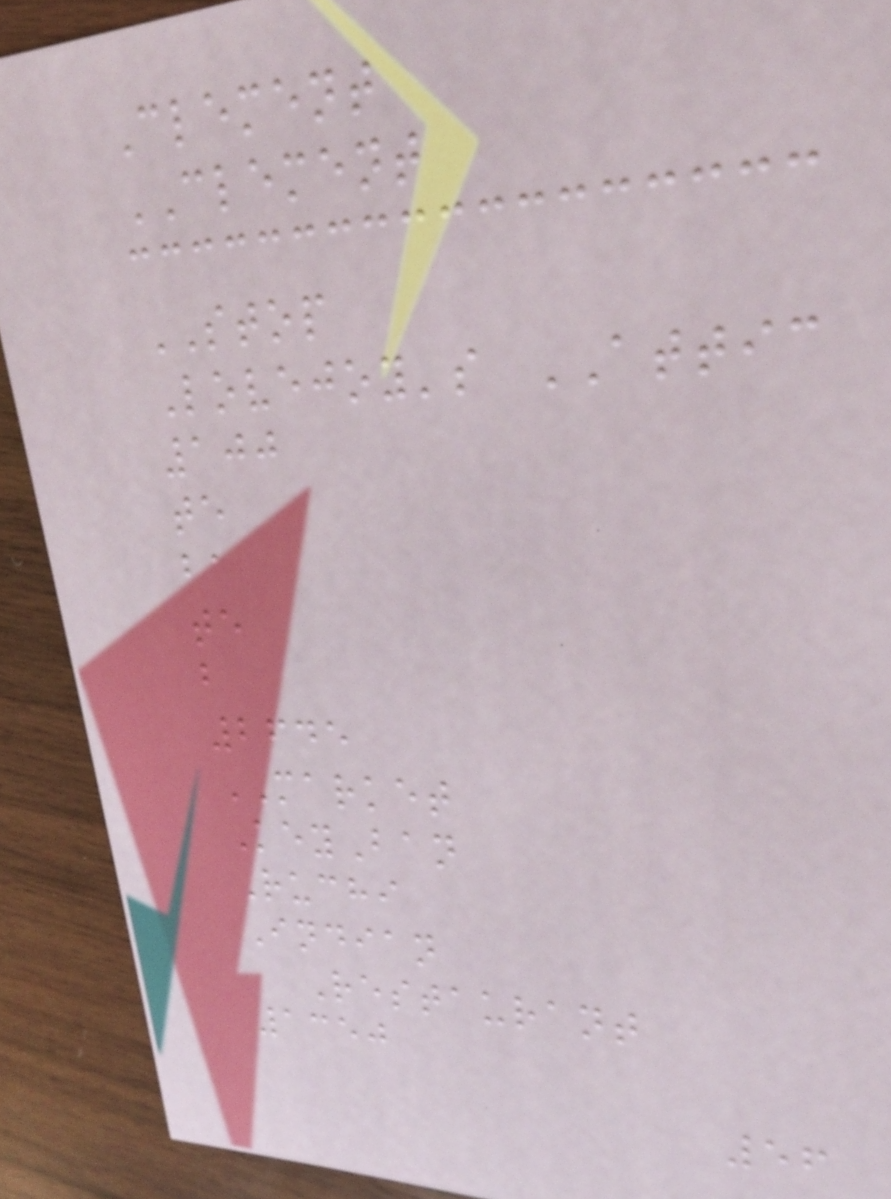Clement
CLEMENT
STOP
Lovejoy's ATTIC
100
te
ba
te
b
2645
MARKET
KeyBan
Ruchi
Indian
Restaurant
1350
56
